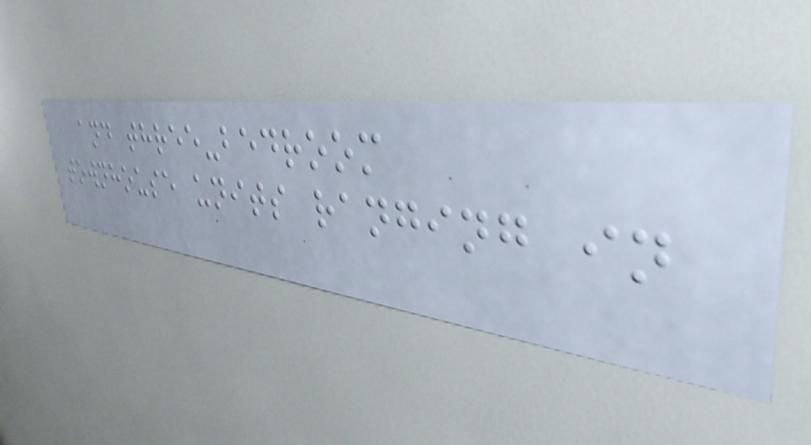and three-bedroom
townhouse units ranging in
